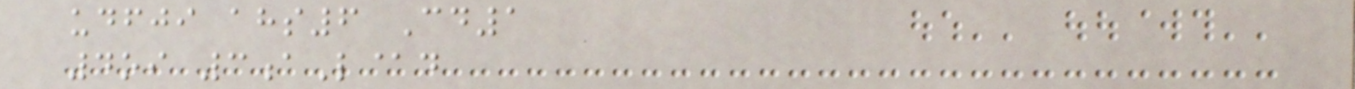udfji ahs6 Cd1
4oi 3aL@d
